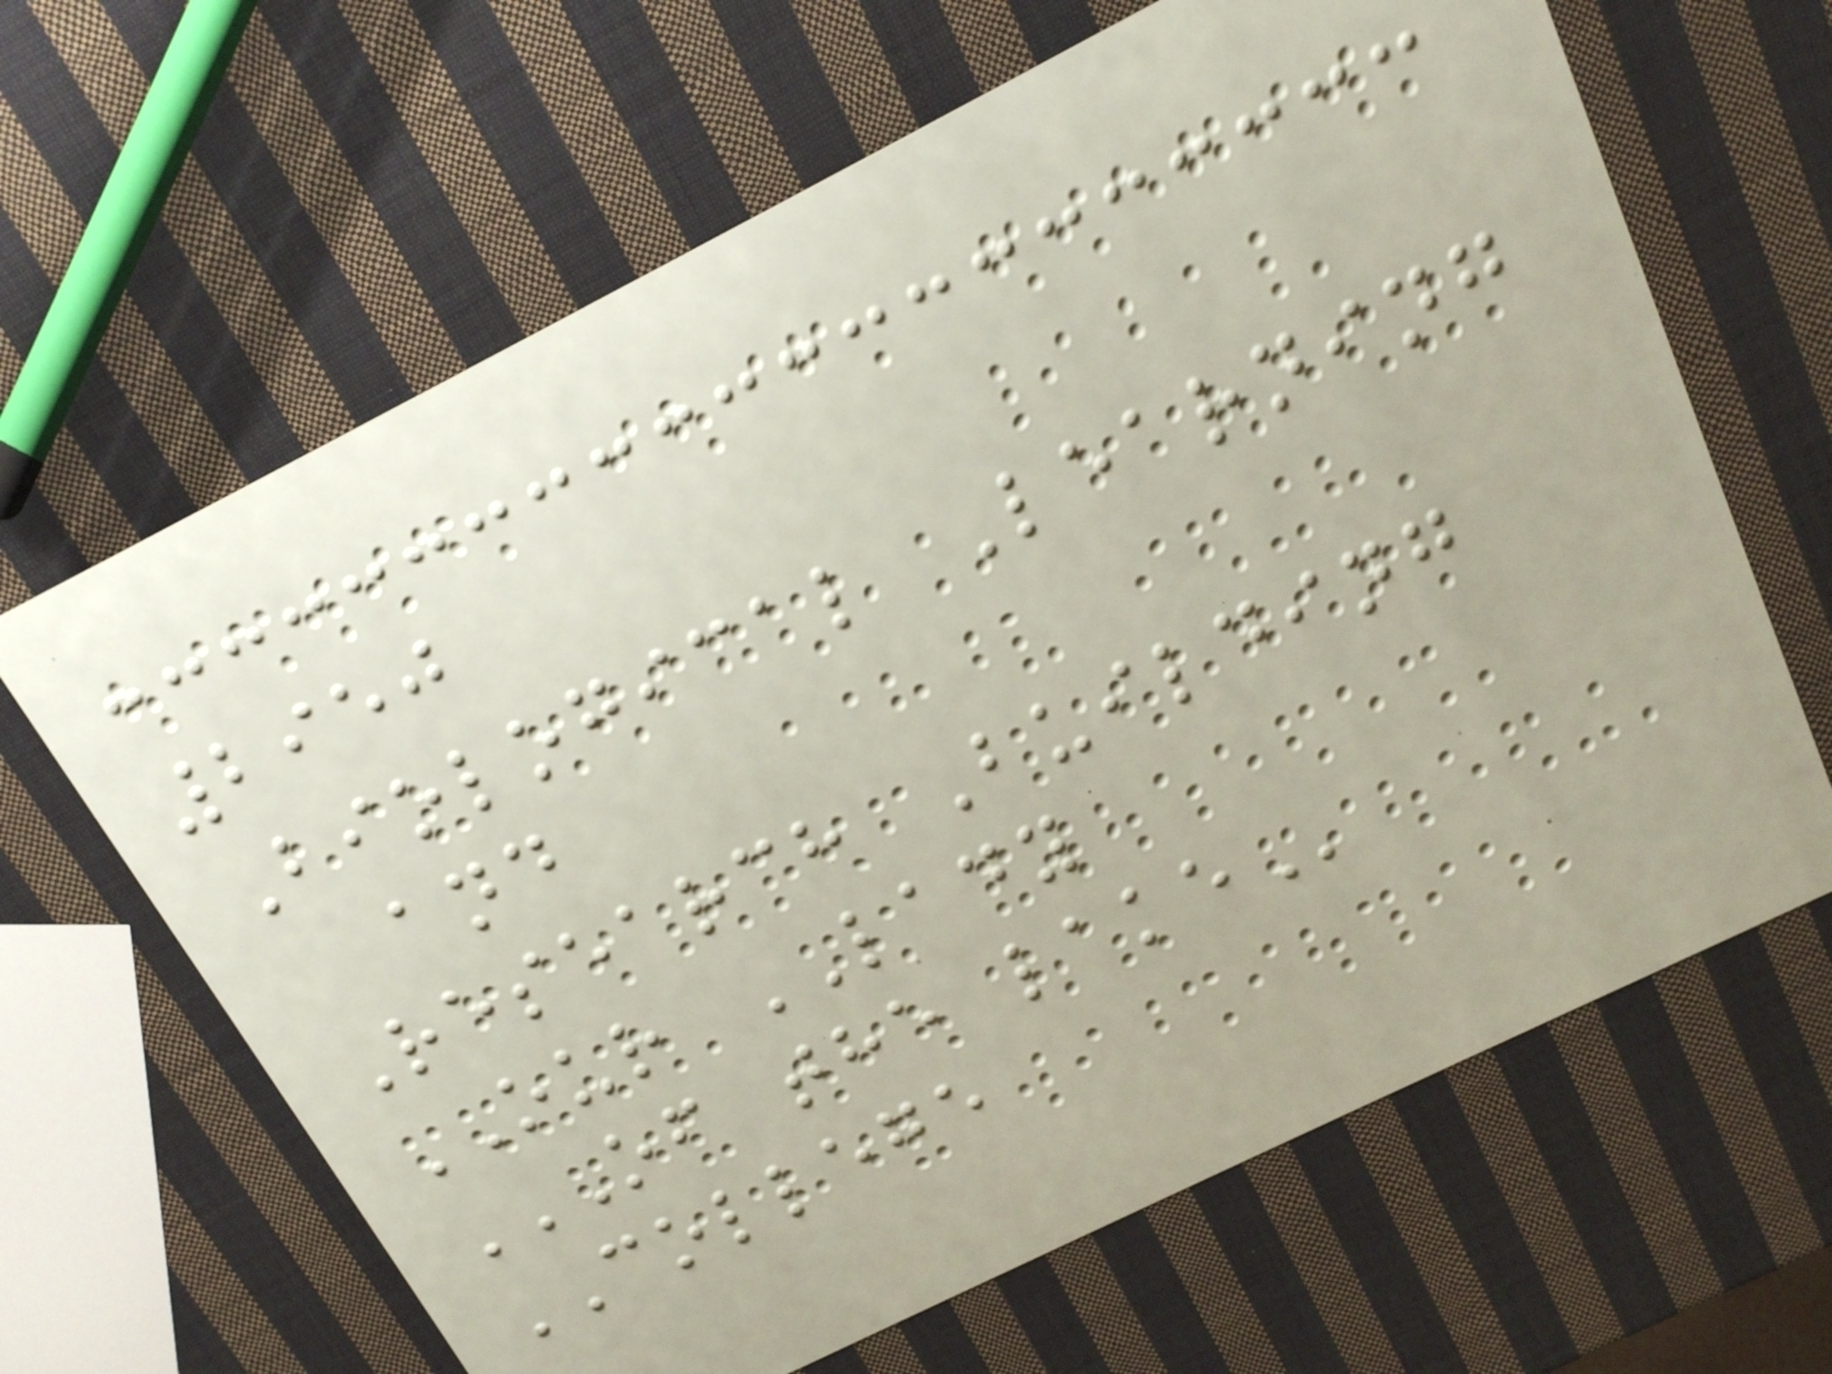2950
Biological Learning
and
Research Building
OUR LADY
OF THE LAKE
COLLEGE
